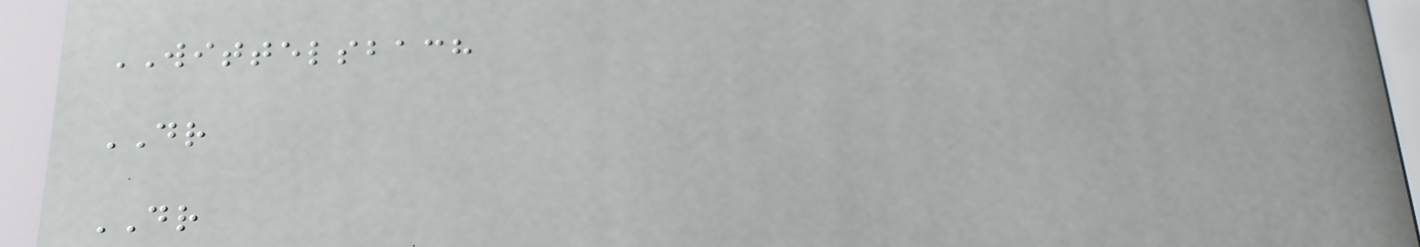WITTELSBACH
DR
DR
